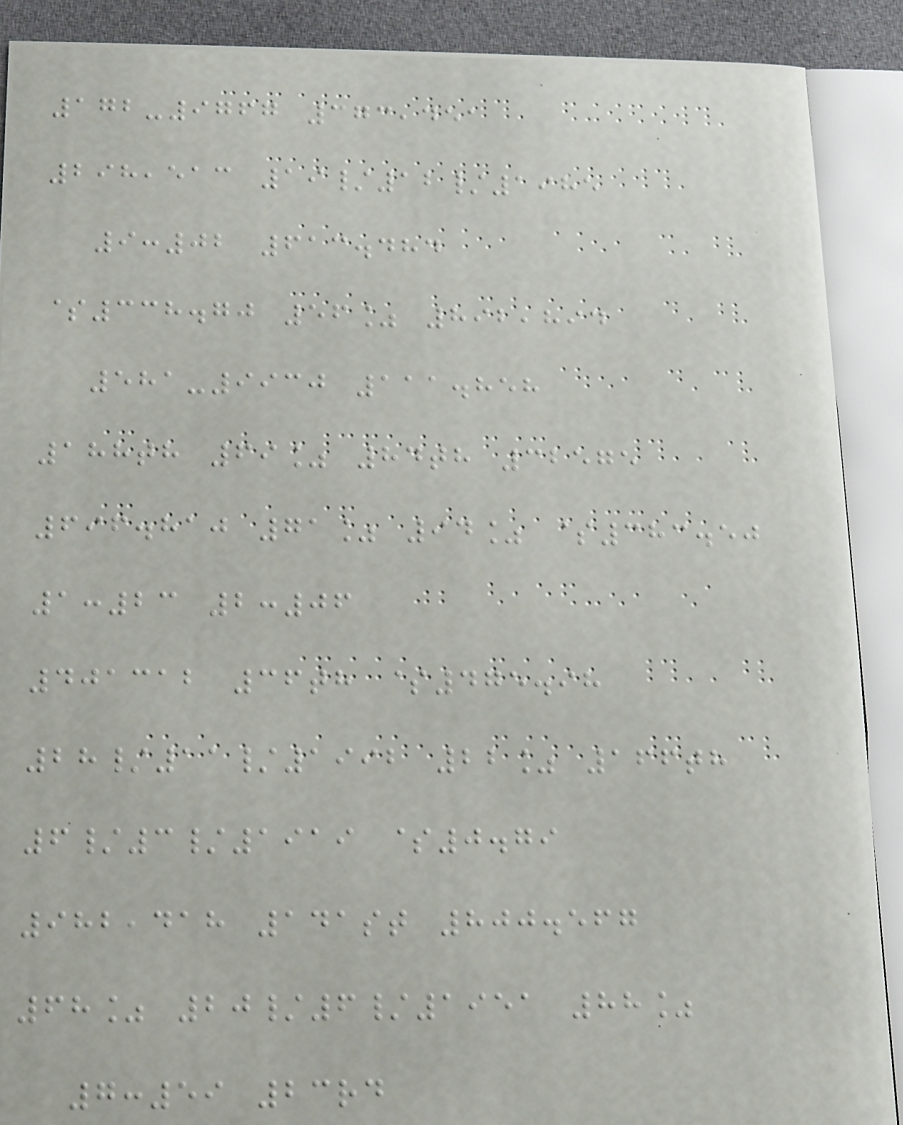172-9767 373,451
298,513 19/12/1985
9:02 613.484
$338.70 56% 892,894
581-9930 111.858
188th 69% 84th 32575
696.810 71% 94% $383.50
1:23 2:06
401312 36th $475.98
28/11/1992 22% 166th
6/3/1919 $0.79
982,418 141st 800.567
68% 20/6/1951 88%
7:59 23rd
